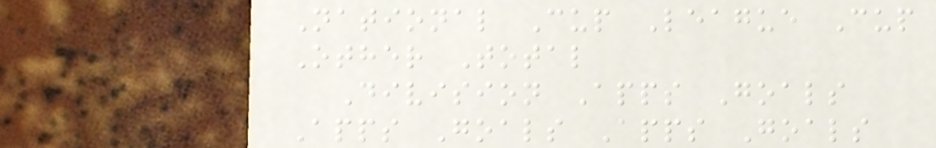National Cup League Cup
Other Total
Division Apps Goals
Apps Goals Apps Goals
